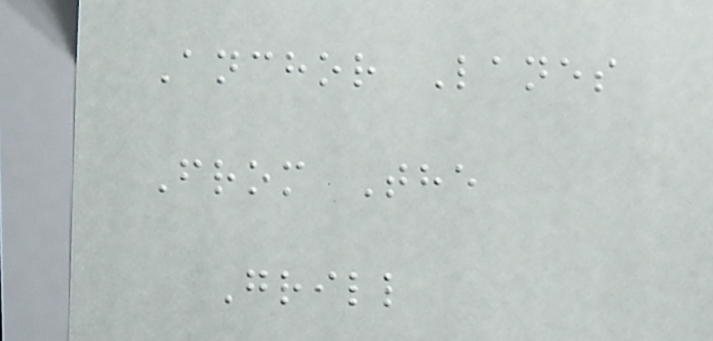Anchor Lanes
From The
Grill
